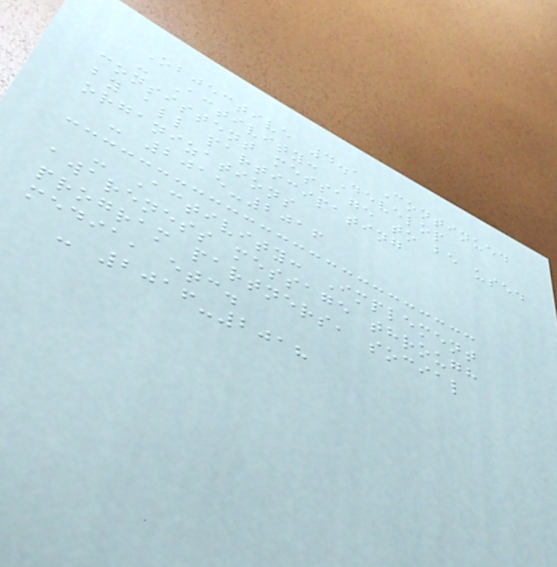Objective 4.1 Continued
- Activity: Develop
consistent message to be used
by all participating
organizations
- 2015-2016
- Activity: Implement
awareness message through
program partners, social
media, etc.
- 2016-2018
